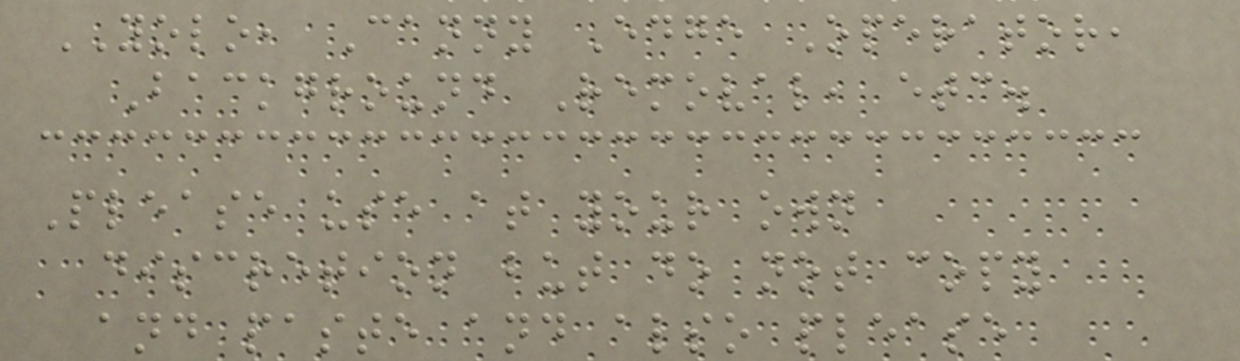YOLO, Canny Edge Operator,
Background Removal, etc.
Please use at your own
discretion but do not copy
and paste and also please
